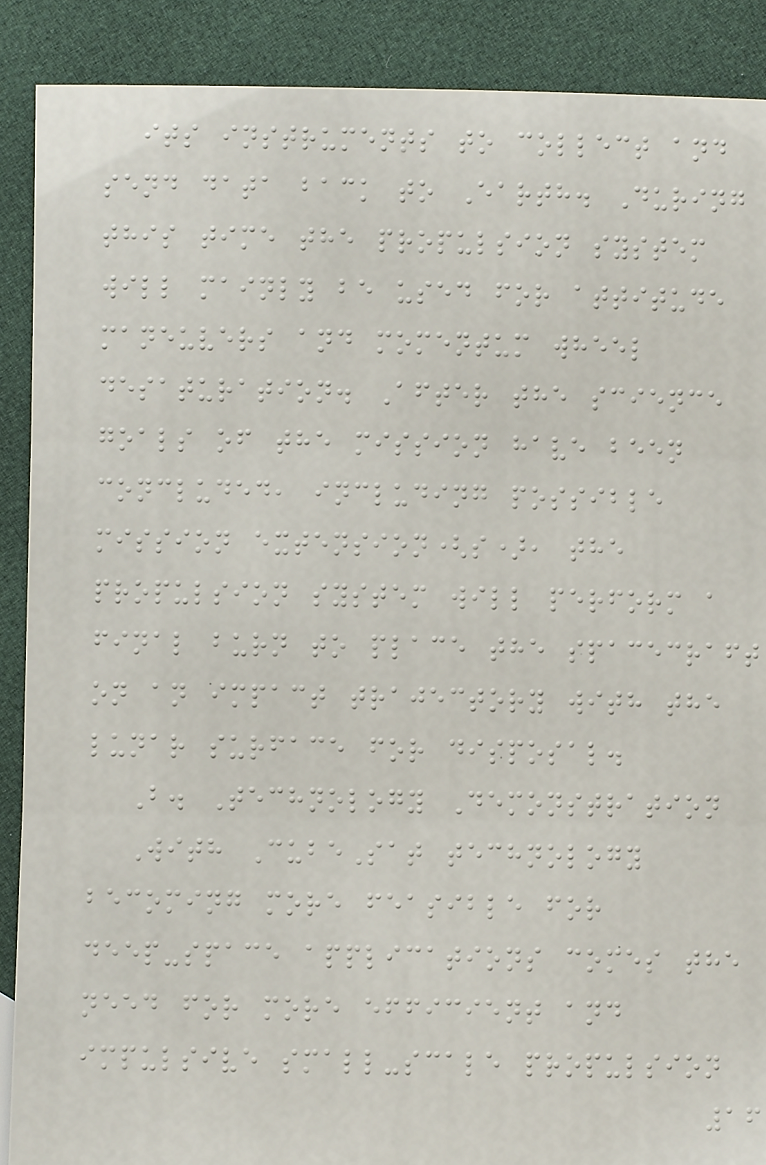its instruments to collect and
send data back to Earth. During
this time the propulsion system
will mainly be used for attitude
maneuvers and momentum wheel
desaturation. After the science
goals of the mission have been
concluded, including possible
mission extension(s), the
propulsion system will perform a
final burn to place the spacecraft
on an impact trajectory with the
lunar surface for disposal.
B. Technology Demonstration
With CubeSat technology
becoming more feasible for
deep-space applications comes the
need for more efficient and
impulsive small-scale propulsion
16
